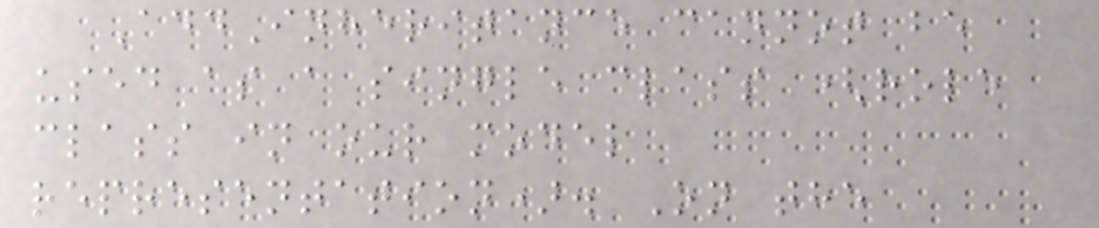AddInheritance cannot be
used as a single class (role
class in our model
representation). On the
